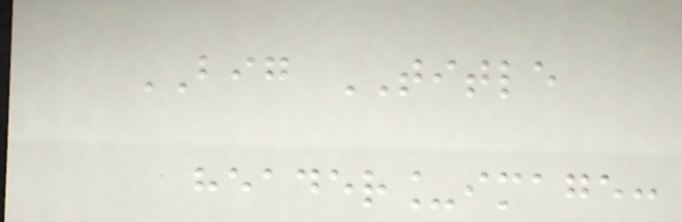BIG TITLE
header_image:
